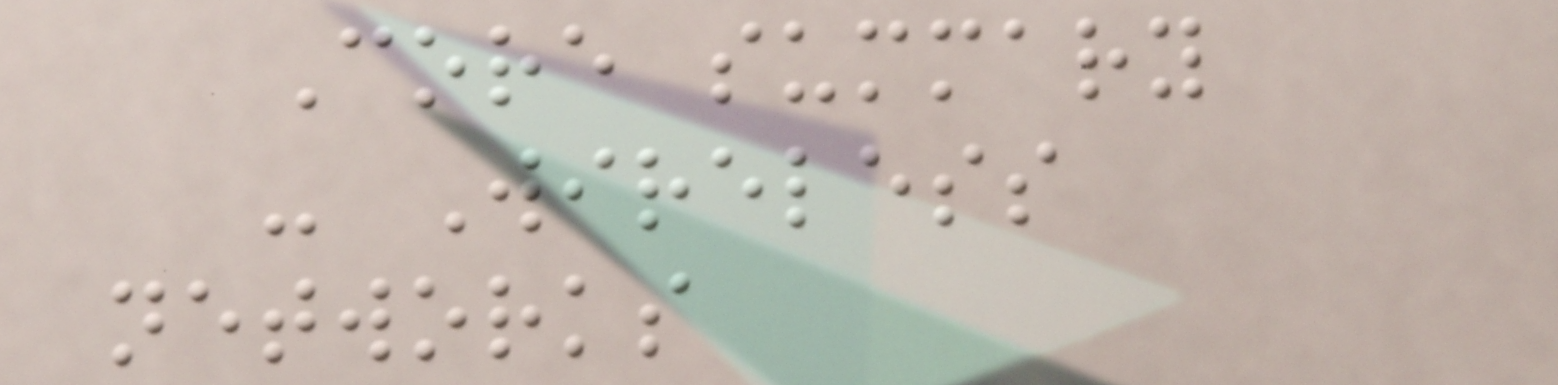Core summary
- Wireless
networks
